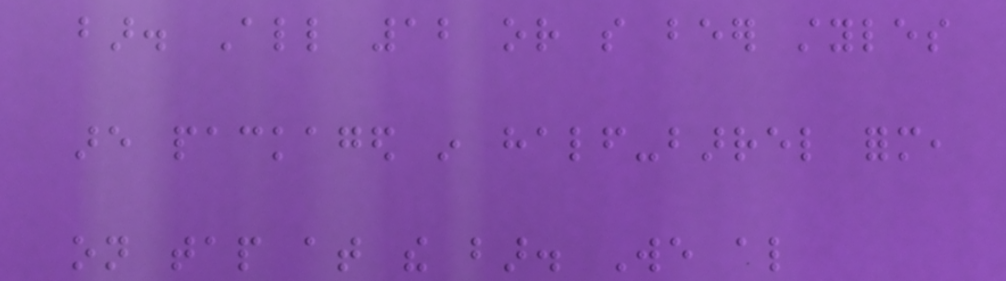bar. All 12 or so beer styles
are packaged in half-barrel form,
on tap at the bar. We also
